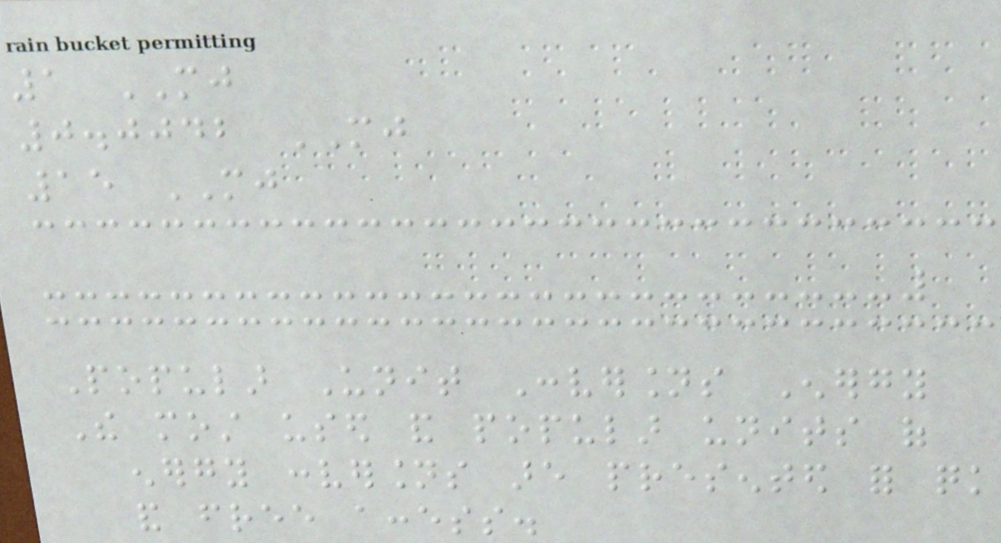1 MJ
0.0042 MJ
15 MJ
Popular Unit Conversions Energy
The most used and popular units of
energy conversions are presented for quick
and free access.
